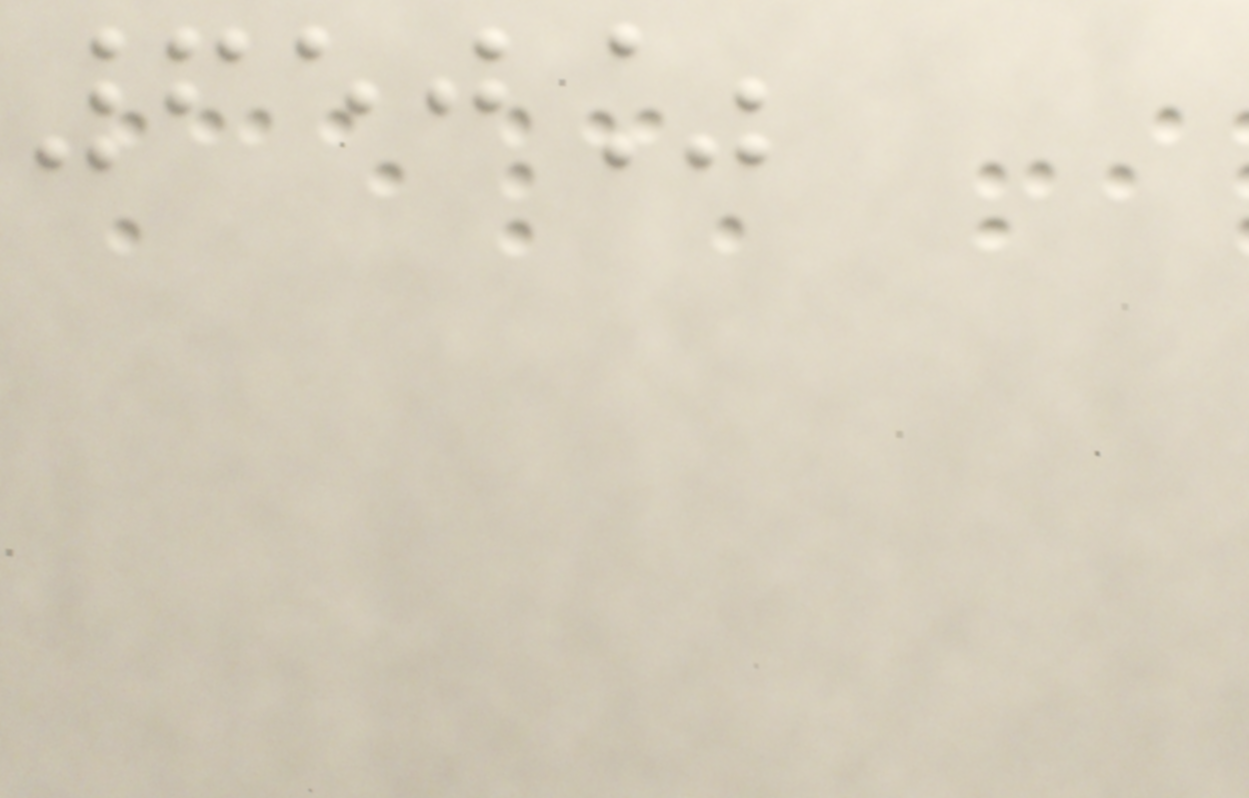650%
